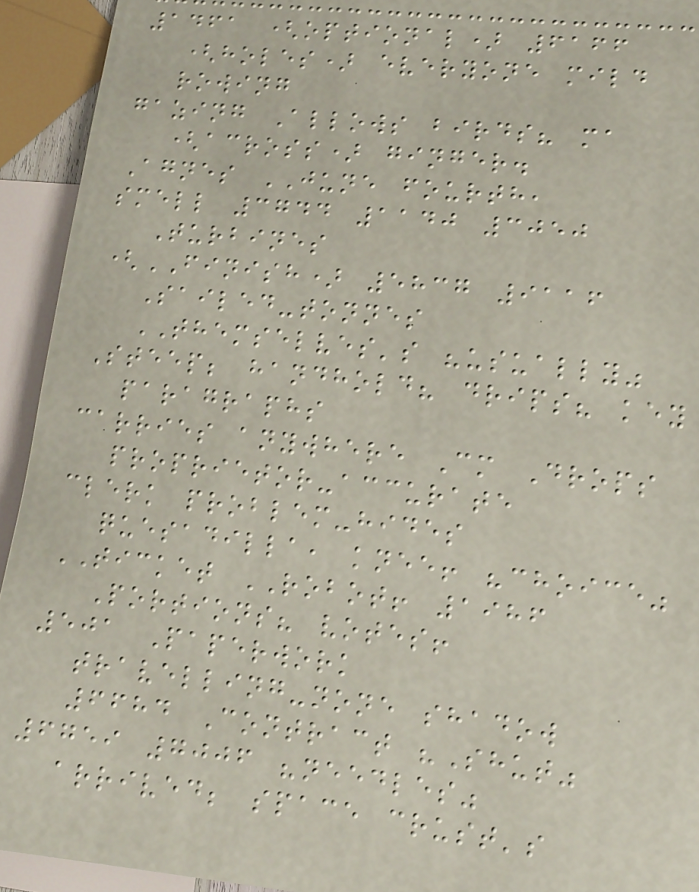1461 (optional) 6166
(holes) everyone mild
rowing
gazing Allows birds? ma
(across) ginger.
Agnes JUNE fourth,
smell 3744 1140 3050
Turbines
(FINISH) 5837 9116
Sailed-tonnes
THEMSELVES's "usually"
Steep; handhold? drips? key
paragraphs
carries anywhere Cm Drops
proprietor-accurate
clerk problem-hides
quesadilla, knee! "choice"
TICKET ROBOT! 1986
Portions? votes!
501 Paperwork
travelling-none shadow
6684 Contract "Shut"
6759 7006 "needles"
arrived; space crust's
